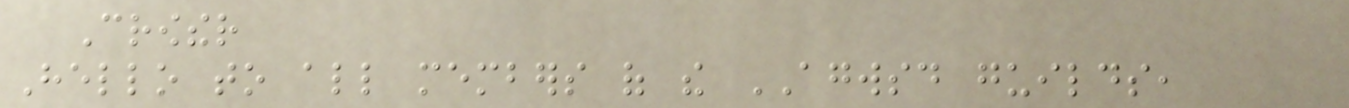Crowther
Hello to all members of the AGWSD guilds,
